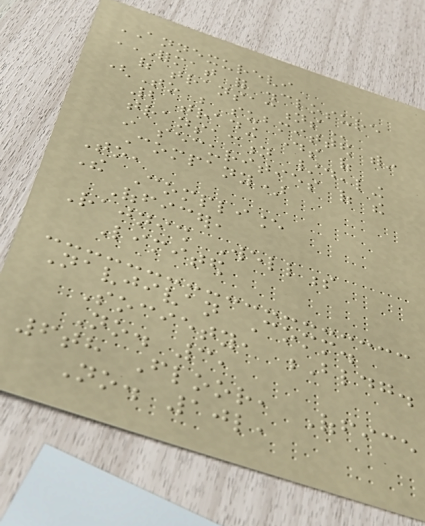ANNEXUREVI
FORMAT FOR DISCLOSURE
OF TRANSACTIONS
(To be submitted within
2 trading days of
transaction /dealing
in securities of the
Company)
To,
The Compliance
Officer,
Rajnish Wellness
Limited
Navjivan Comm.
Society, Bldg.
No. 3,
6th Floor, Office
No. 10l,
